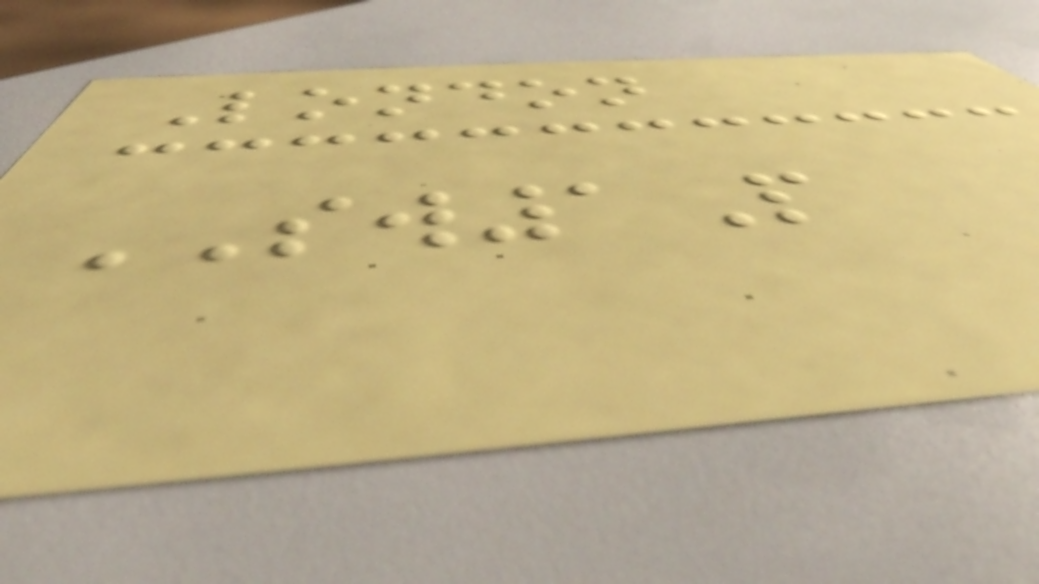London
SW1P
